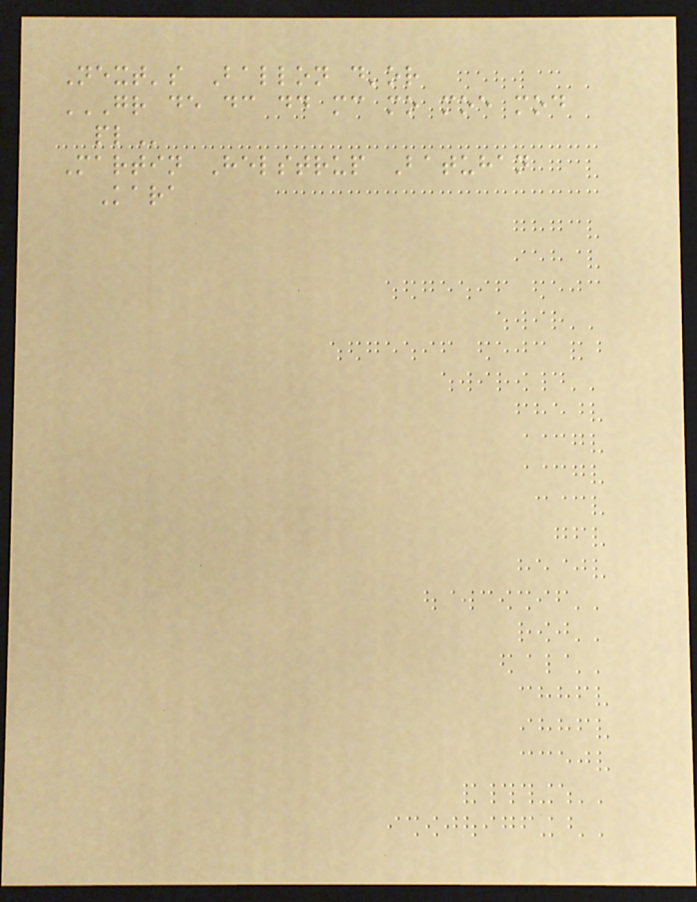Next's Ballon d'or
GR DE DC DD MC MO MOE MOD
PL
Martin Helstrup Batuhan
Kara
